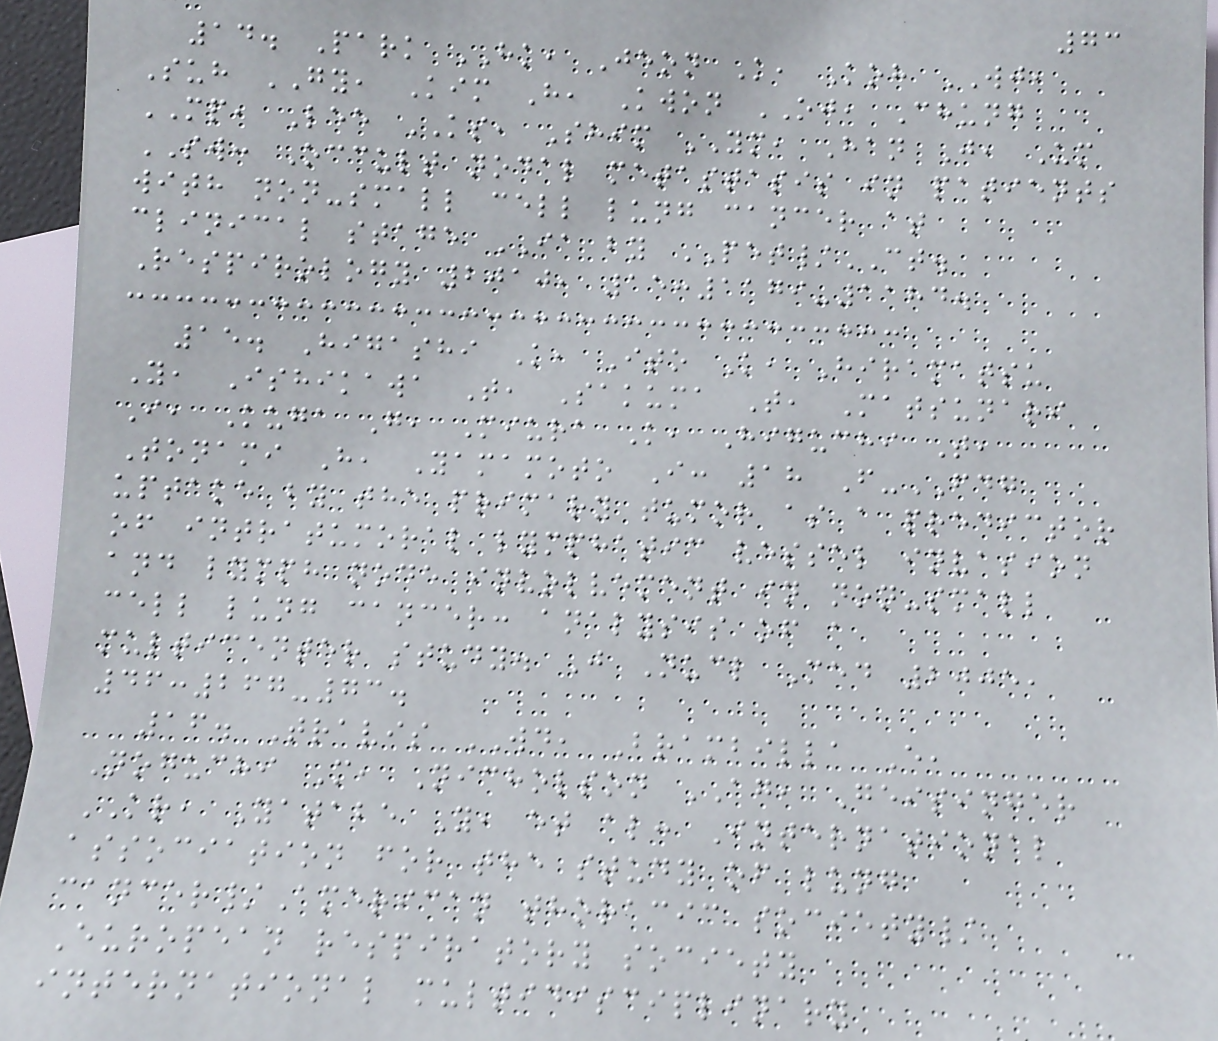73
14. Park HK, Jeon K, Koh WJ,
Suh GY, Kim H, Kwon OJ, Chung
MP, Lee KS, Shim YM, Han J, Um
SW: Occult nodal metastasis in patients
with non-small cell lung cancer at
clinical stage IA by PET/CT.
Respirology 2010, 15:1179-1184.
15. Higashi K, Ito K, Hiramatsu
Y, Ishikawa T, Sakuma T, Matsunari
I, Kuga G, Miura K, Higuchi T,
Tonami H, Yamamoto I: 18 F-FDG
uptake by the primary tumor as a predictor
of intratumoral lymphatic vessel invasion
and lymph node involvement in non-small
cell lung cancer: analysis of a
multicenter study. J Nucl Med 2005,
46:267-73.
16. Travis WD, Brambilla E,
Noguchi M, Nicholson AG, Geisinger
KR, Yatabe Y, et al: International
association for the study of lung
cancer/American thoracic society/
European respiratory society
international multidisciplinary
